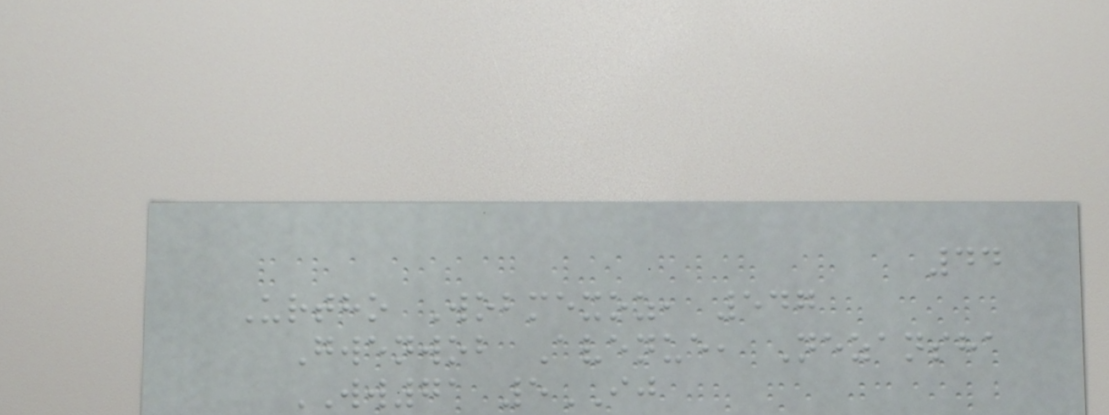44
Urtho Wobmexoz, 547
Gwenwob Avenue, Nezansha
WW71 5IJ
